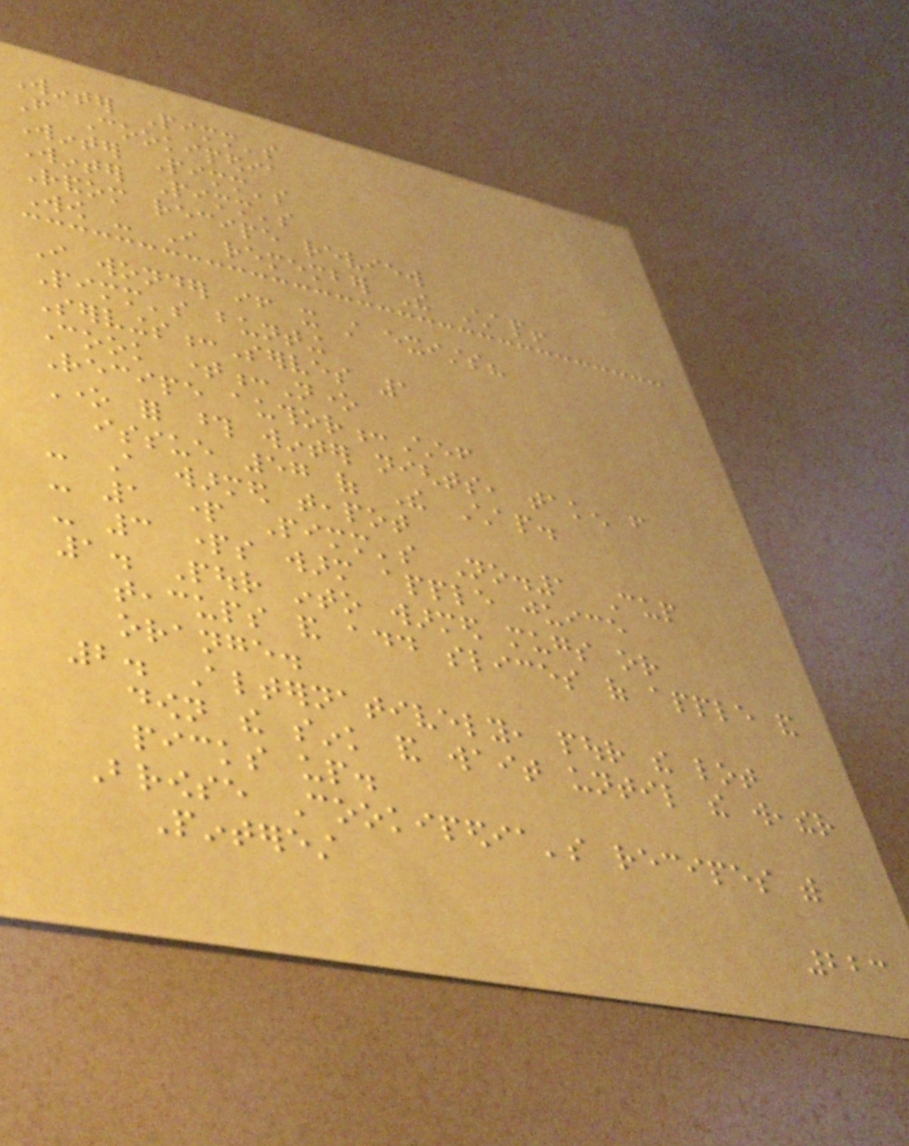Winter Pimm's
From Cookipedia
Winter Pimm's
Winter Pimm's
Random recipe review
Wow - I remember The Chap!
I wonder if it still exists?
Pimm's bunting
Servings:Serves 1
Cook time:None
Recipe author:Chef
One for those winter nights, taken from
issue 57 of The Chap.
- A warmed teapot
- 1 part Pimm's No.1 Cup
- 3 parts warm apple juice
1. Pour into warmed mugs or
teacups and add slices of apple and
orange.
2. Alternatively, pour the lot
down the sink and wait until the weather
picks up.
Browse Cookipedia's recipes with
Pinterest
223
